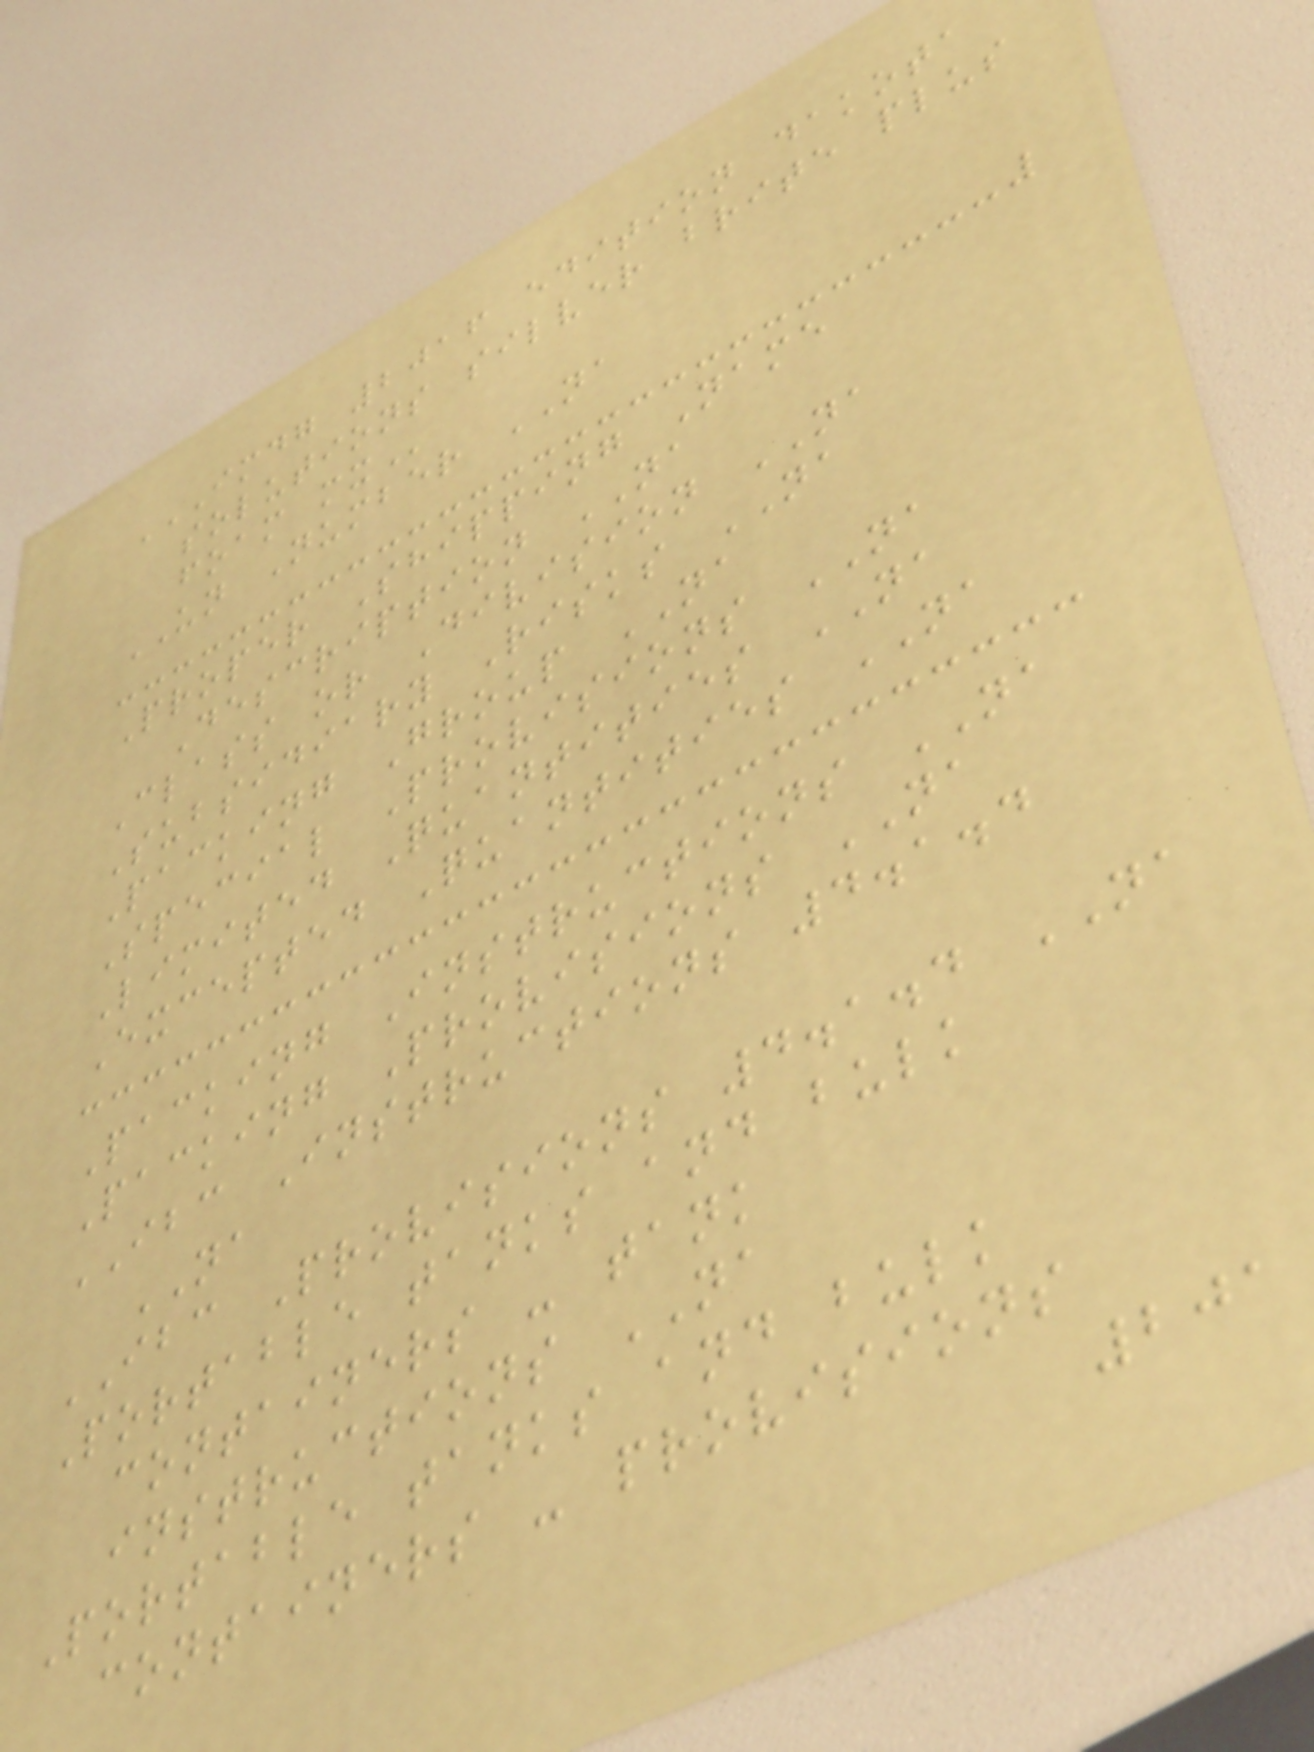IMDG 2016 EDITION DAKOTA
SOLUTIONS SILVER BRITE PLUS
FOAM MX
UN Number NA
Proper Shipping Name
Description NA
Class or Division NA
Subsidiary Risks NA
Packing Group NA
Special Provisions NA
Limited Quantities NA
Excepted Quantities NA
Packing Instructions NA
Packing Provisions NA
IBC Instructions 4.1.4
NA
IBC Provisions 4.1.4 NA
Portable tanks and bulk
containers - tank
instructions NA
Portable tanks and bulk
containers - provisions
201
